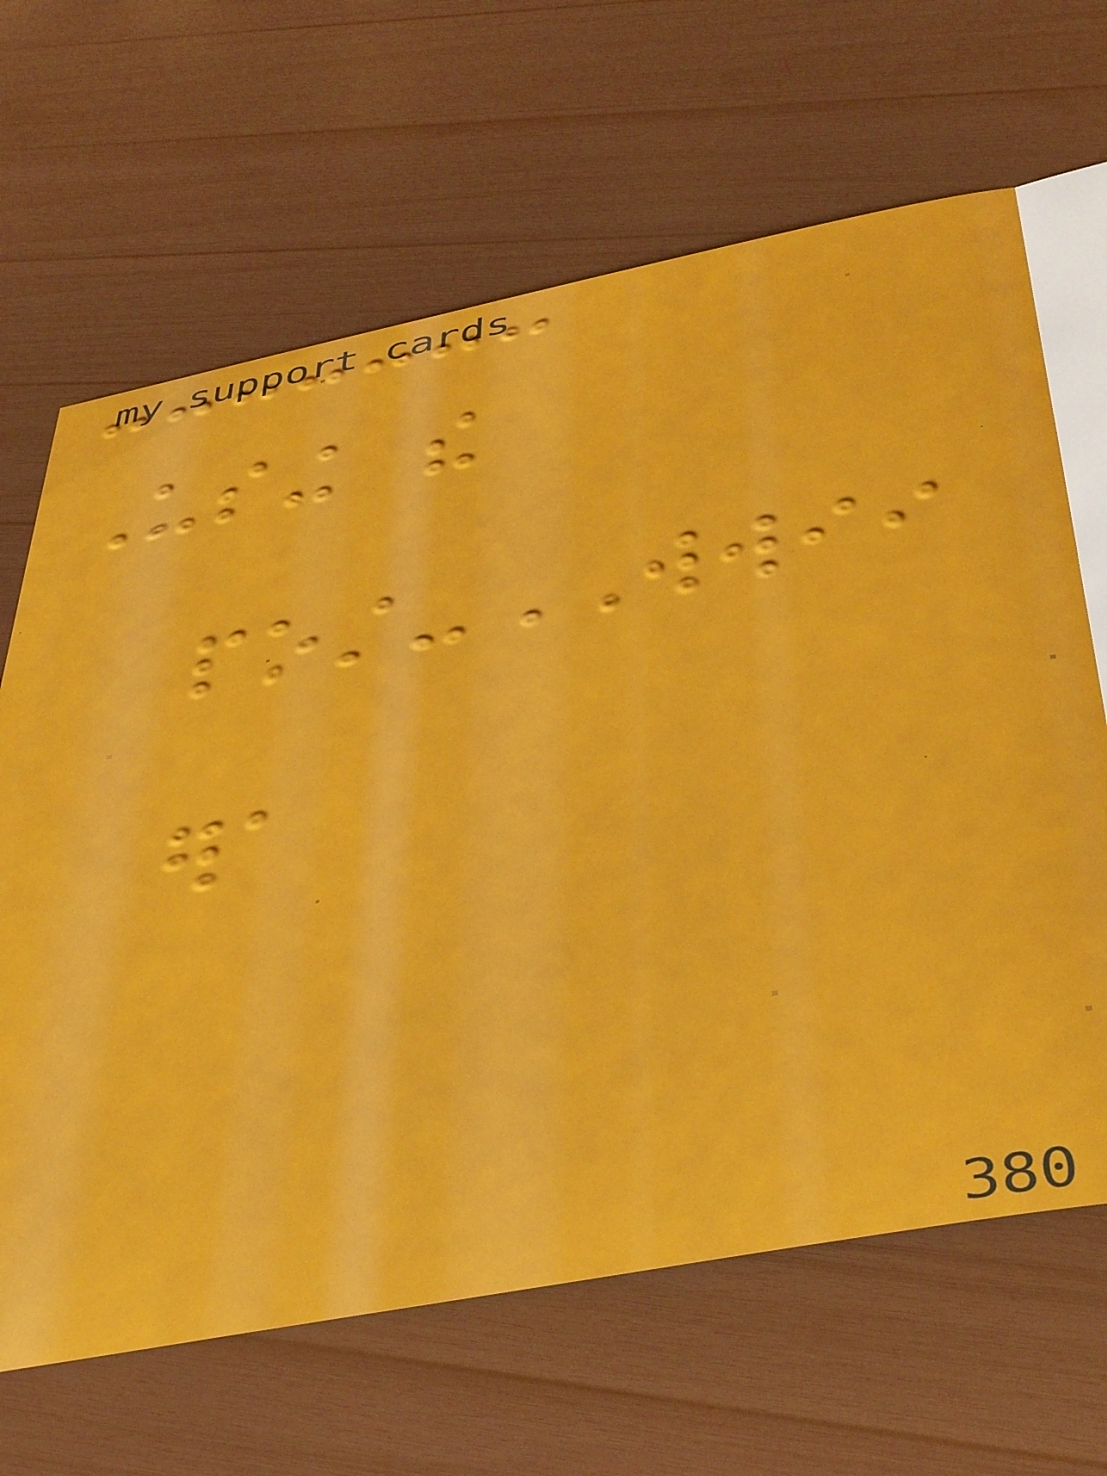Using the
post-WWII
era
